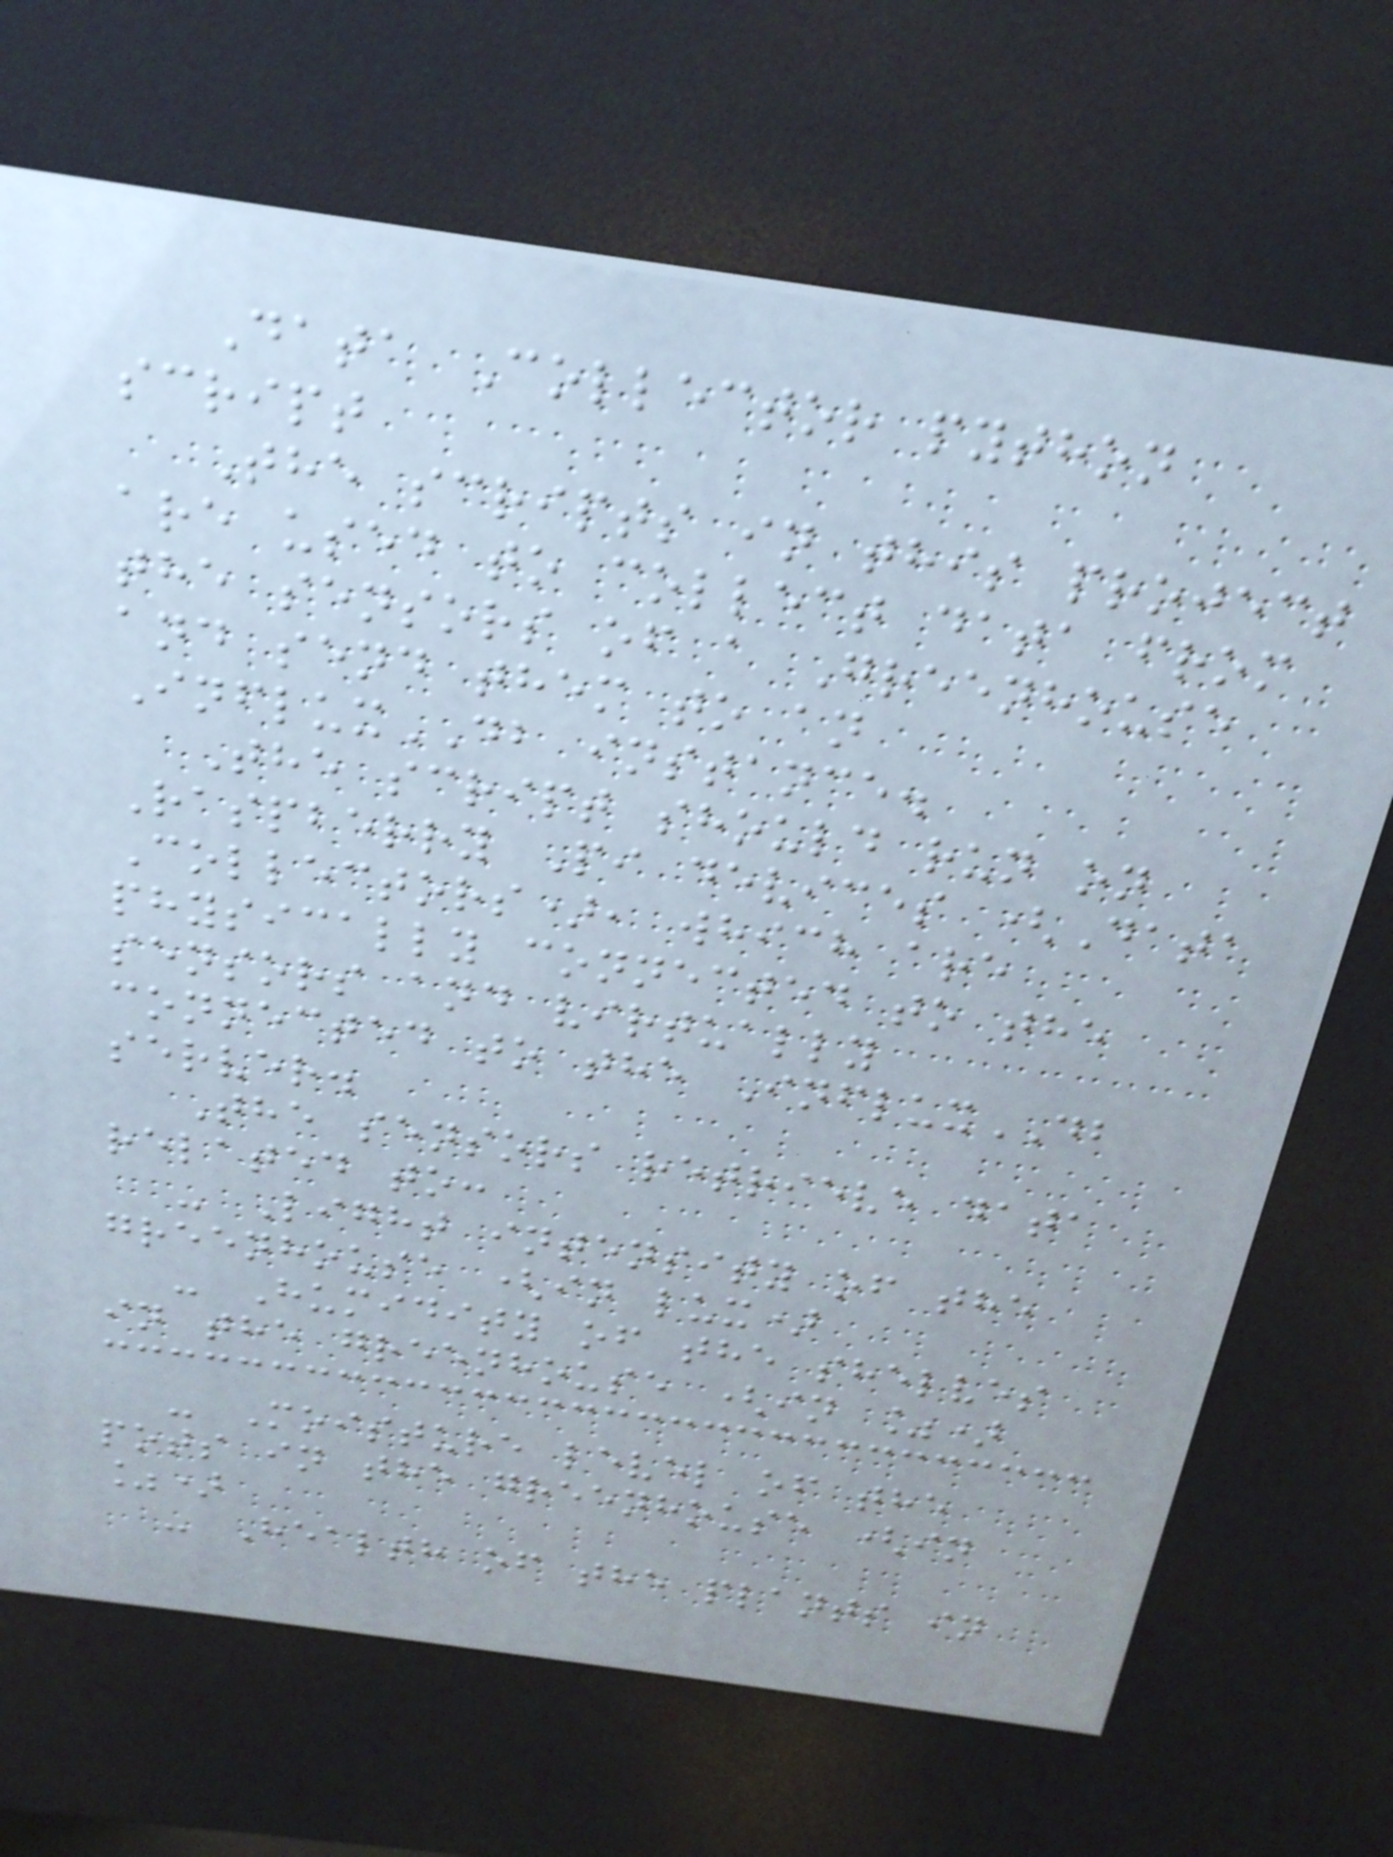Data Collector python
script
The scripts in this project
are used to collect data from
the sensors of a Greenhouse
and send them to an
InfluxDB instance.
The script should run on
Raspberry Pi devices (Data
Collectors), which are
physically connected to the
sensors and virtually
connected to the InfluxDB
server.
The sensors retrieve data
related to:
- Light intensity of the
greenhouse (in lux)
- Humidity of the shelves
in the greenhouse (in %)
- Moisture level of the
pots in the greenhouse (in
%)
- Health of the plants in
